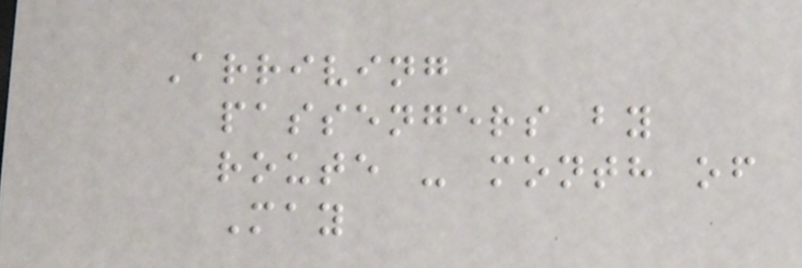Arriving
passengers by
route - month of
May
